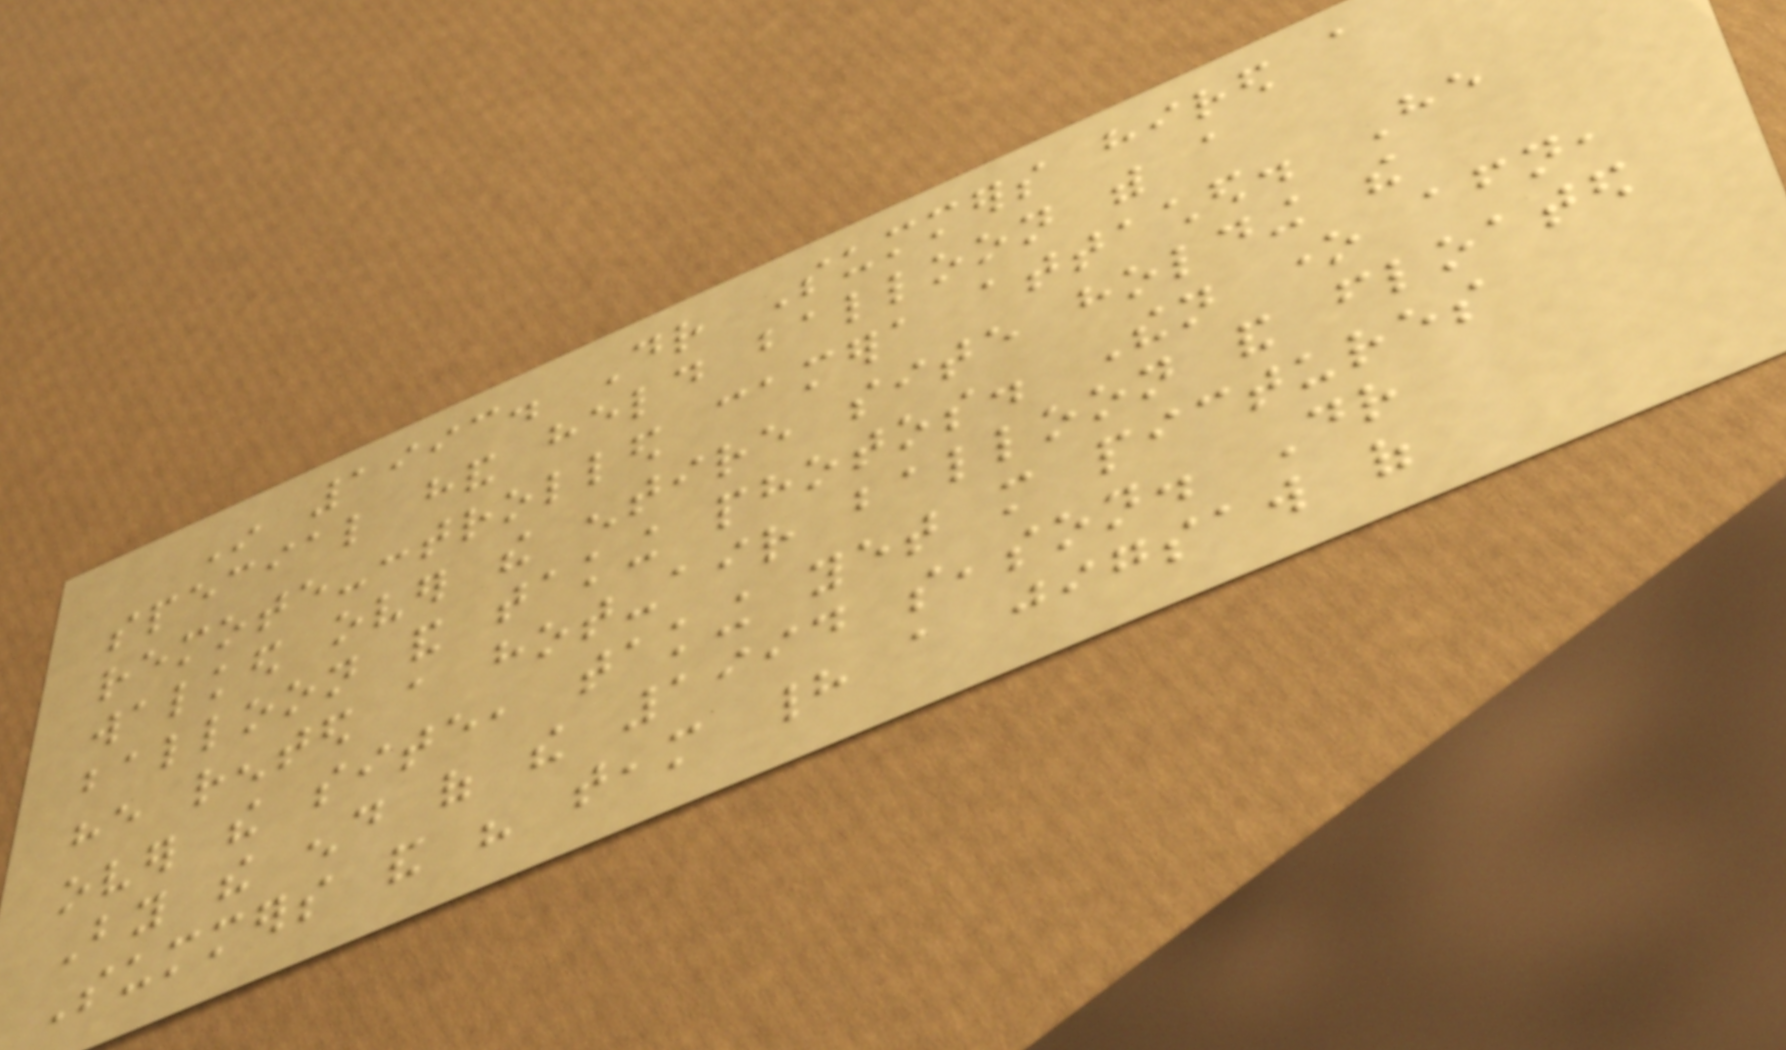In 1993. Dr Summers hired a
special hand held balloon with a
remote-controlled camera attached. He
walked over the entire site holding the
balloon and taking photos. Then one afternoon,
he rented a hot-air balloon and floated
over the site, taking yet more pictures
By the end of the 1994 season. Dr
Summers and his team had a jigsaw of
